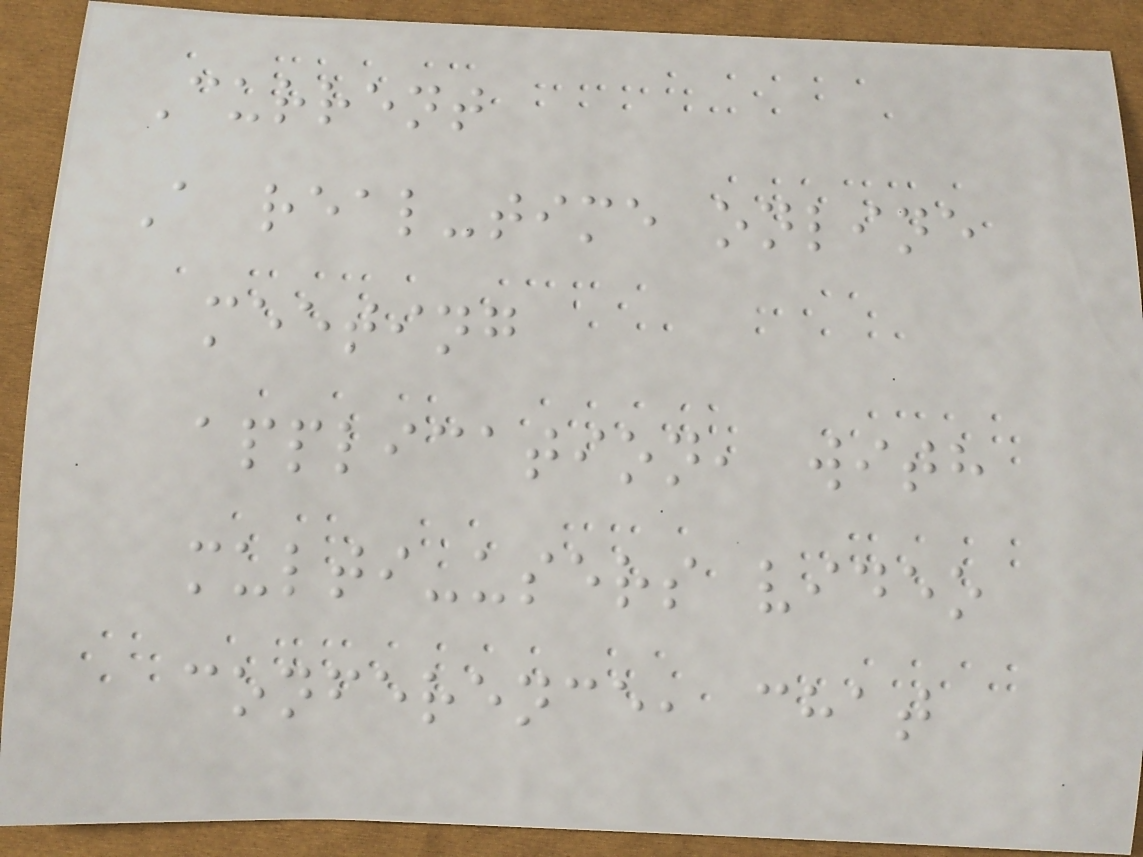Current
A real-time online
meeting
application, with
multi-users video
conference, chat
